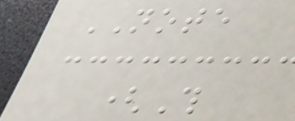NOTE
(This
